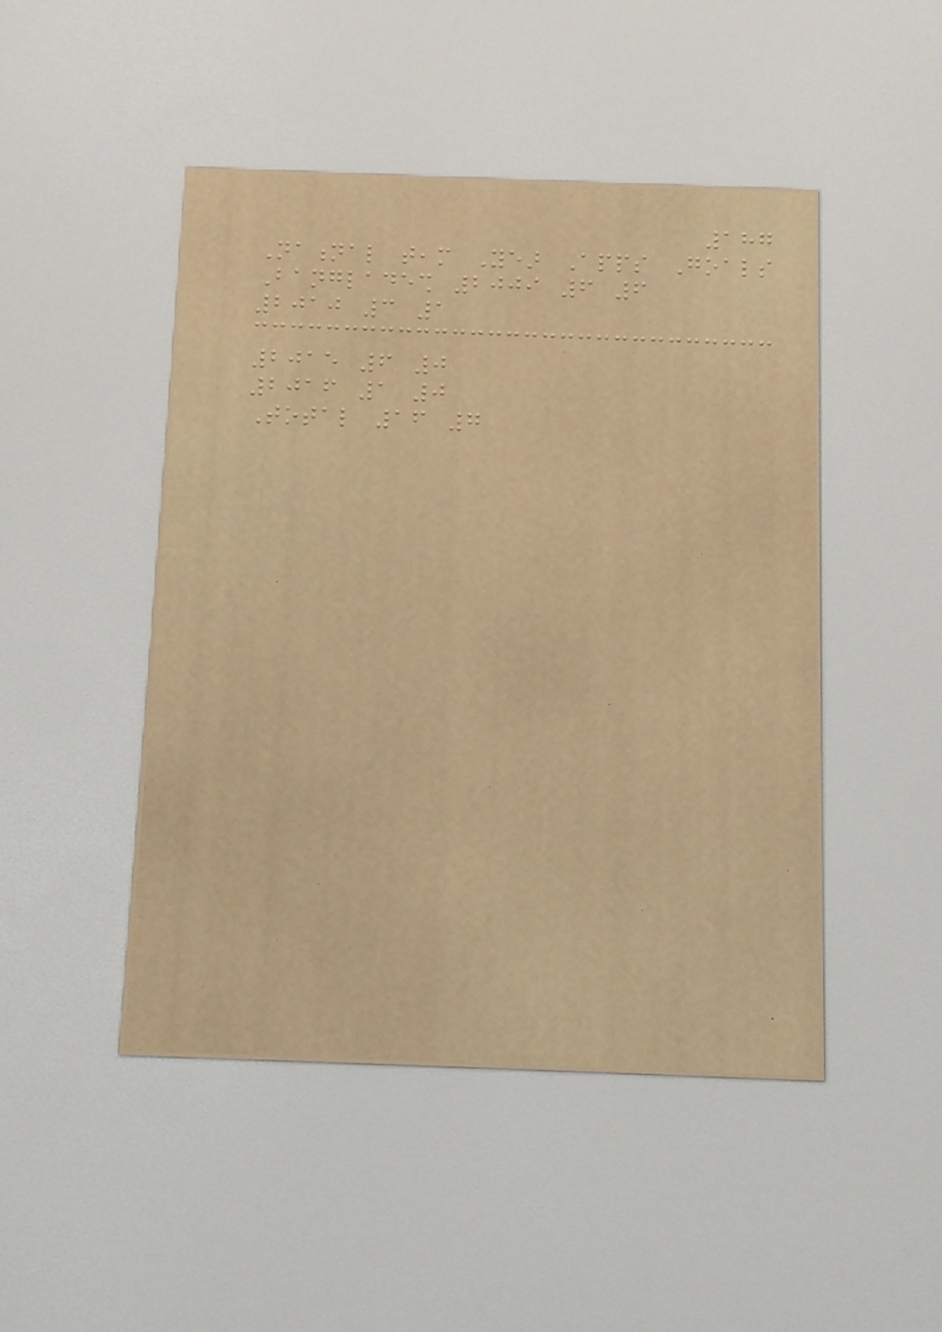187
National team Year Apps Goals
Bangladesh 2009 6 6
2010 3 1
2015 6 0
2016 1 0
Total 16 7
